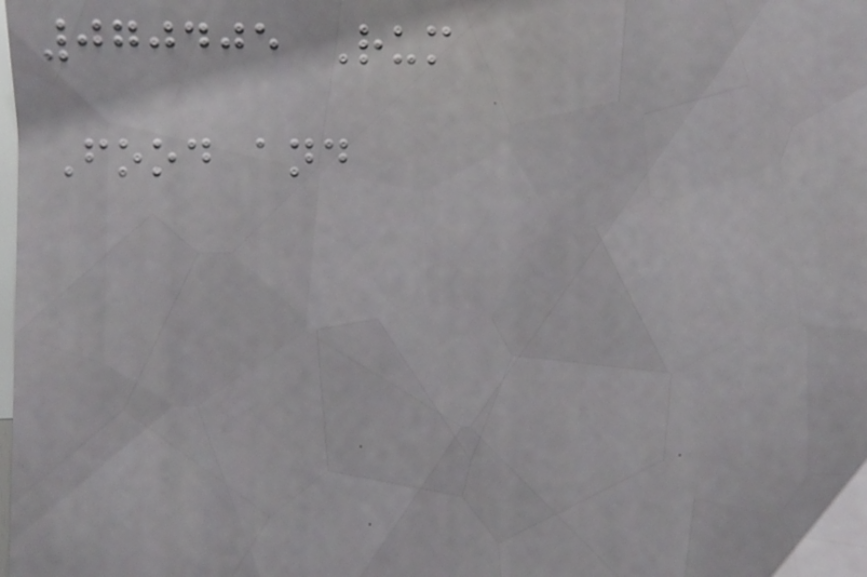070405 Rum
Food and
